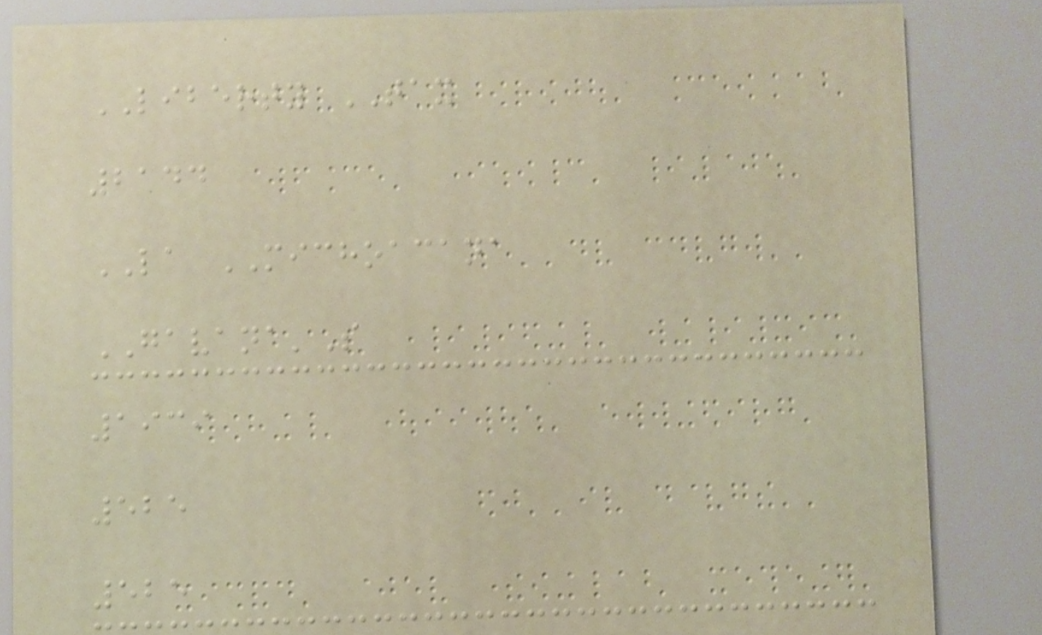LIBERTY TAX
2144
LA MICHOACANA
GAVANA'S
1939
525
525
